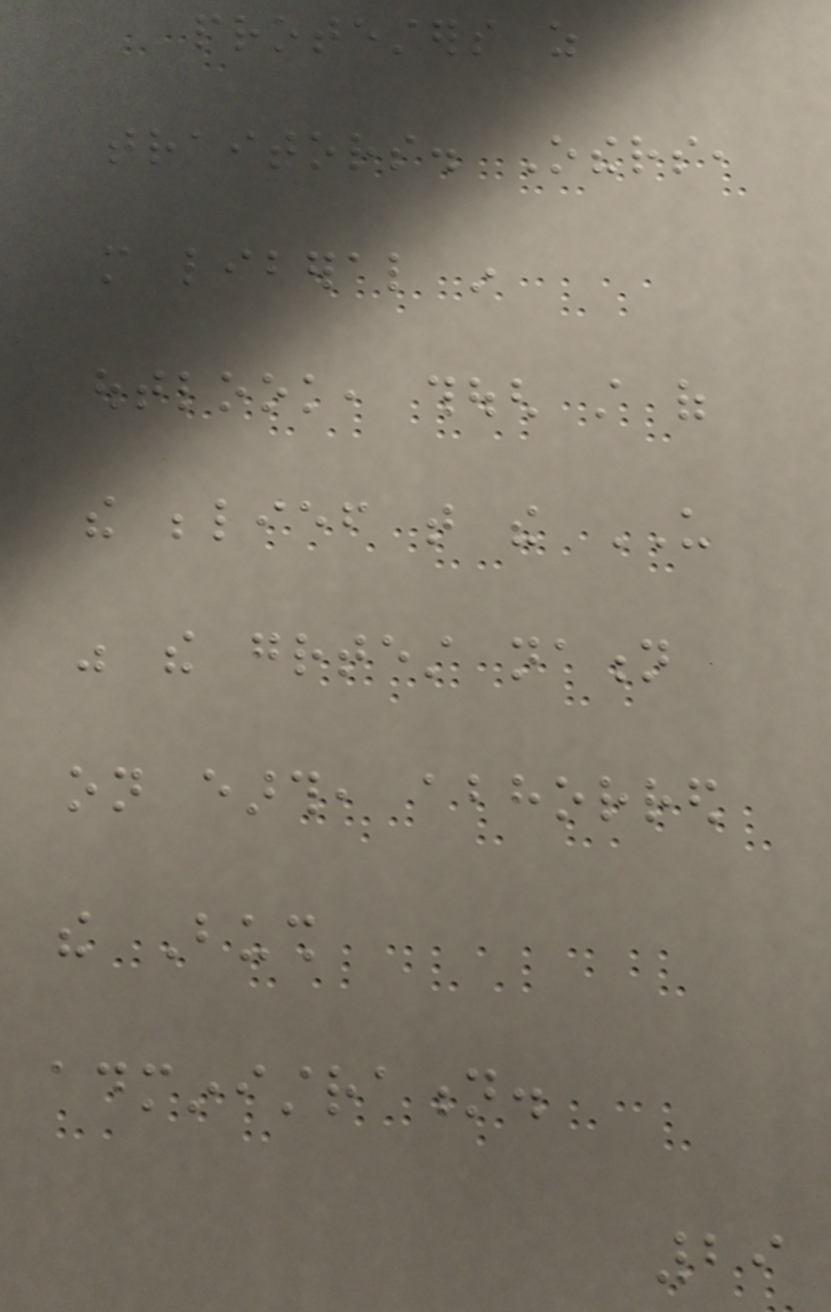protesters as
traitors. Others,
more liberal in
outlook, though still of
the belief that the US
was the greatest nation
on earth, abhorred
the Bush
administration.
29
